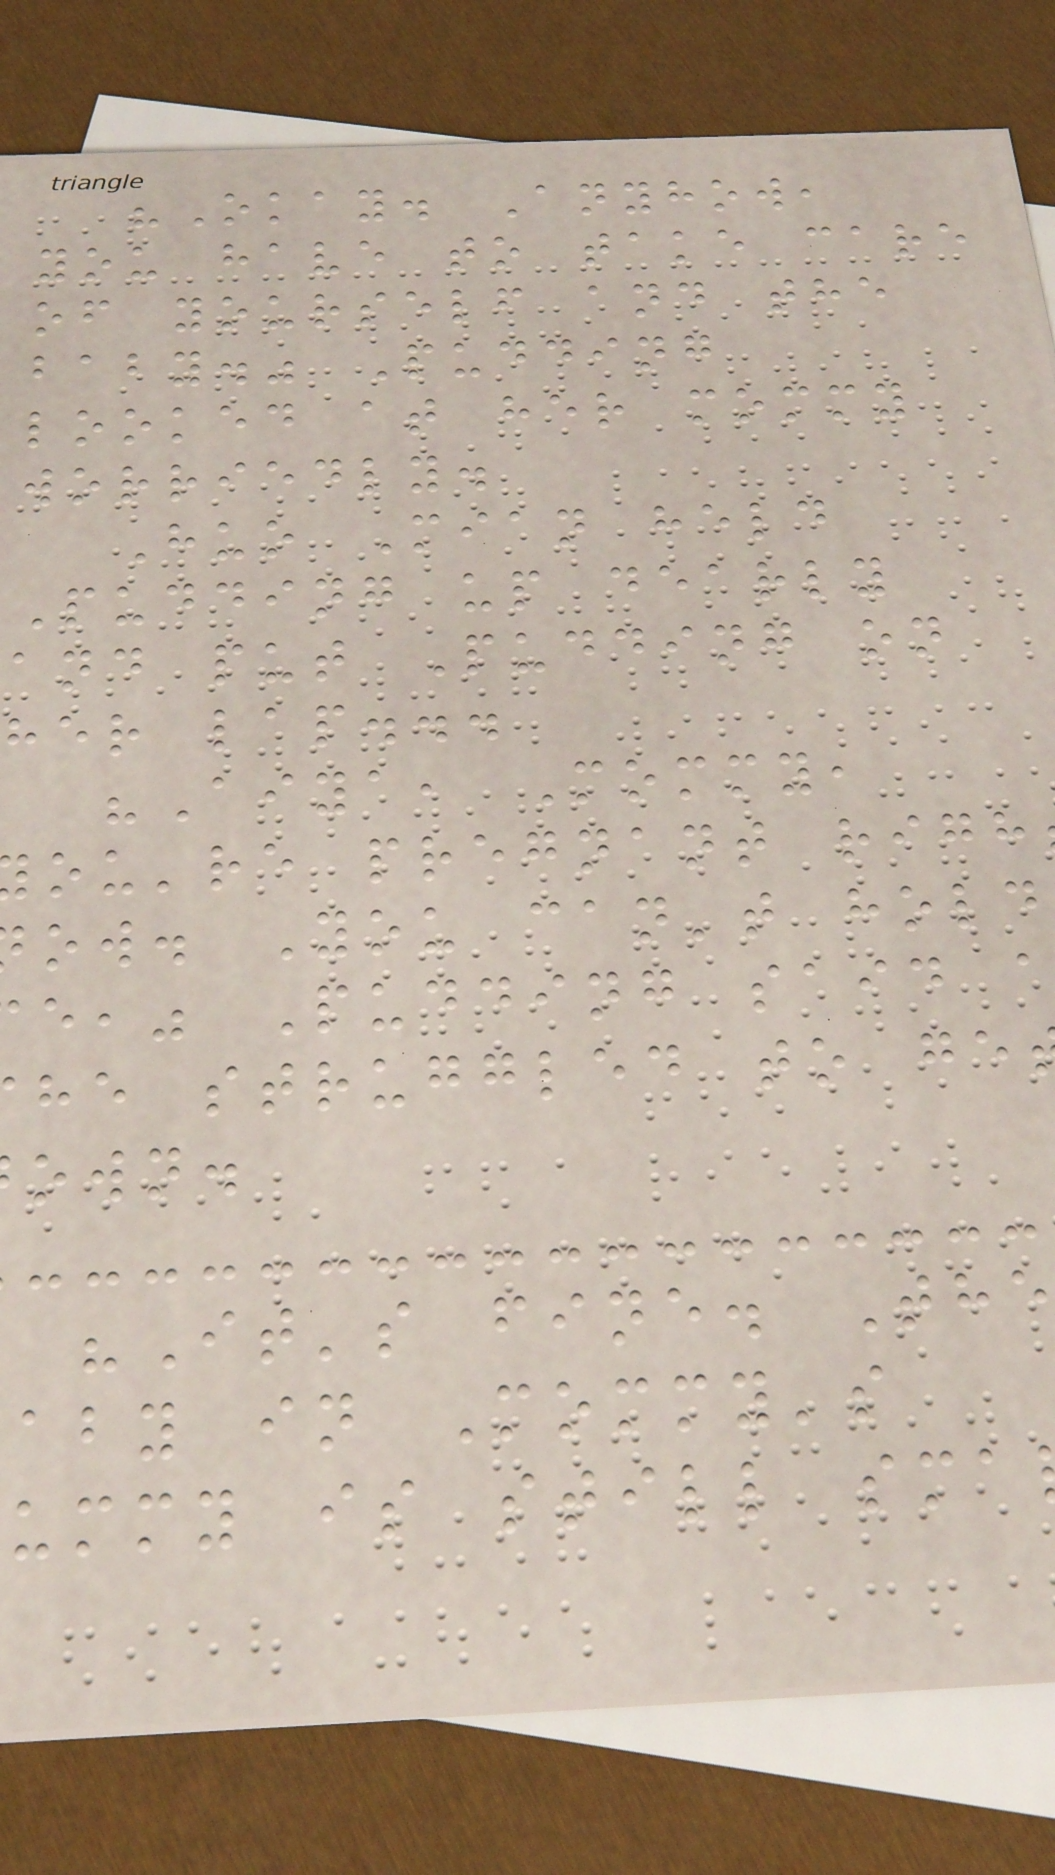"Okay. Anyhow,
you have to take care
of yourself and the
baby." Pudding
looked at her mommy
worriedly.
Huo Mian held
Pudding up dearly
and put Pudding on
her lap...
"Aiya, Mommy,
ou're pregnant righ
ow. You can't hold
e," Pudding said a
he struggled to ge
own.
"It's fine. The
aby in Mommy's
ummy is still sma
